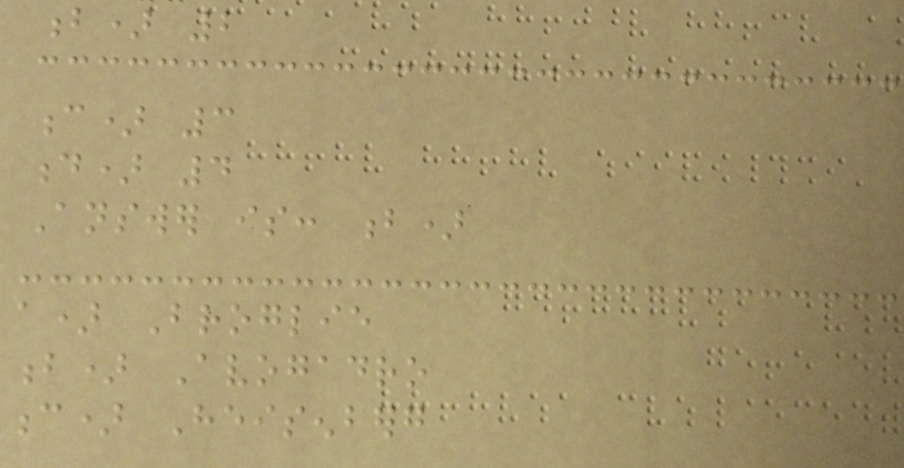b) 2
c) 3
d) 4
Answer is: b)
a) Broglie
b) Avogadro
c) Heisenberg
